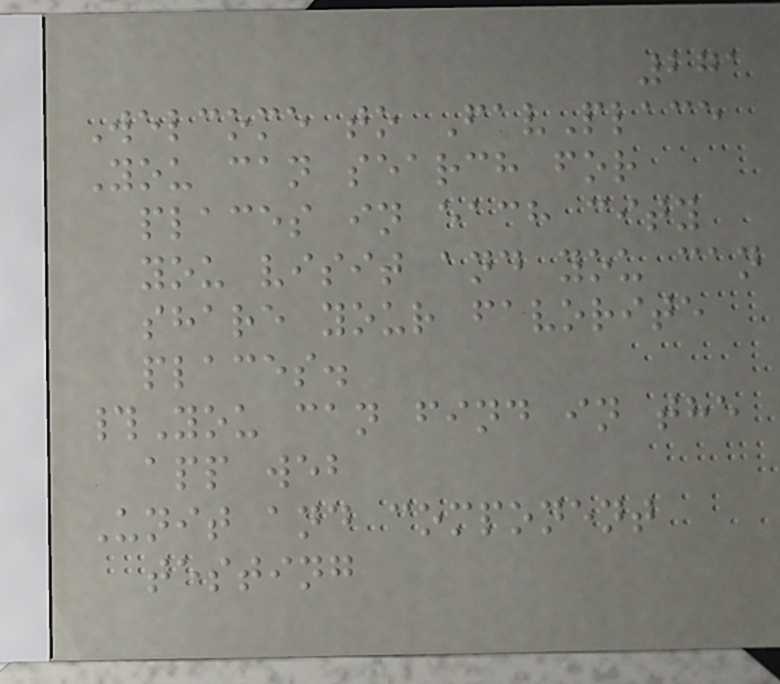271
Welcome to FavPlace
You can search for
places in each city
you visit and you can
share your favorite
places.
#You can find in the
app web
Unit and component
testing
